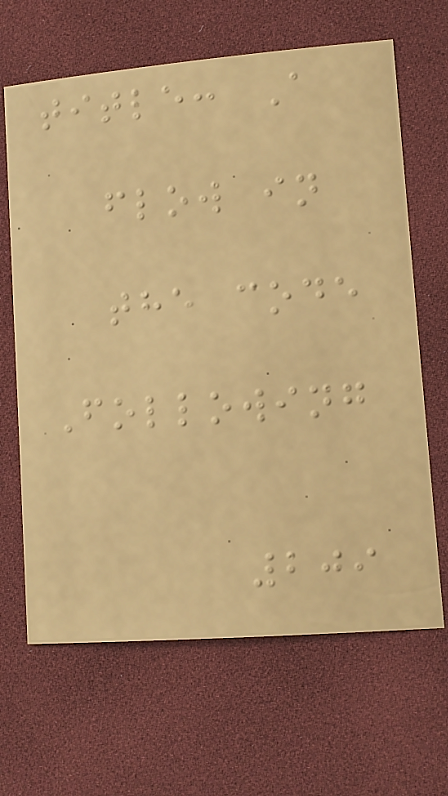title: A
flow in
the code
Following
209
